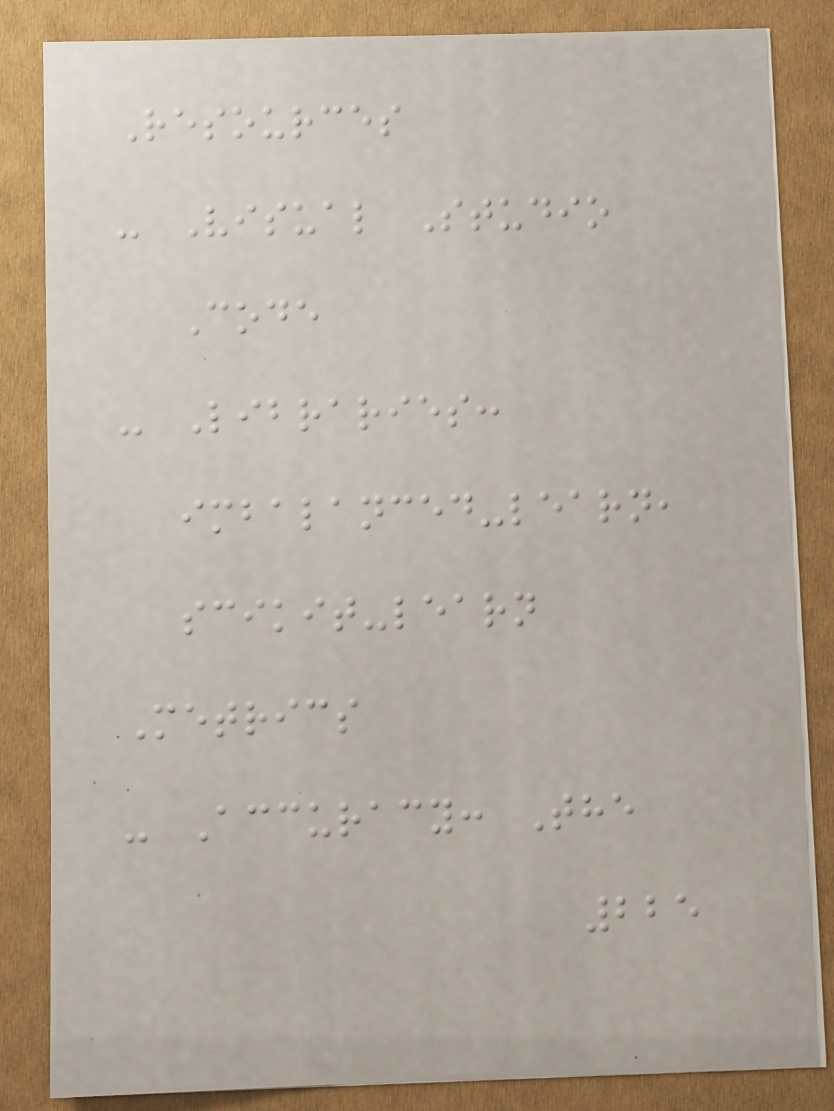Resources
- Visual Studio
Code
- Libraries:
imbalanced-learn,
scikit-learn
Metrics
- Accuracy: The
225
